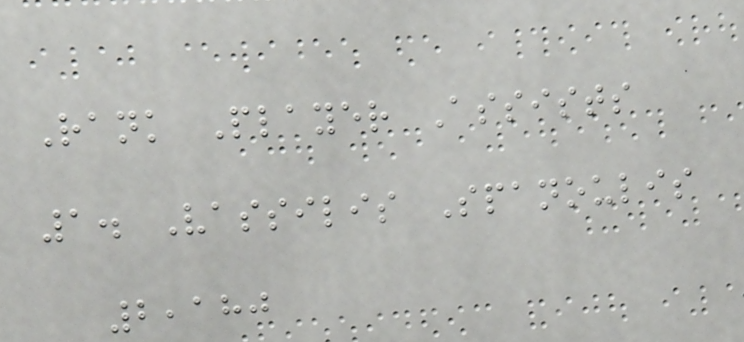Rank Player Assists
1. Vassilis Spanoulis
2,180
